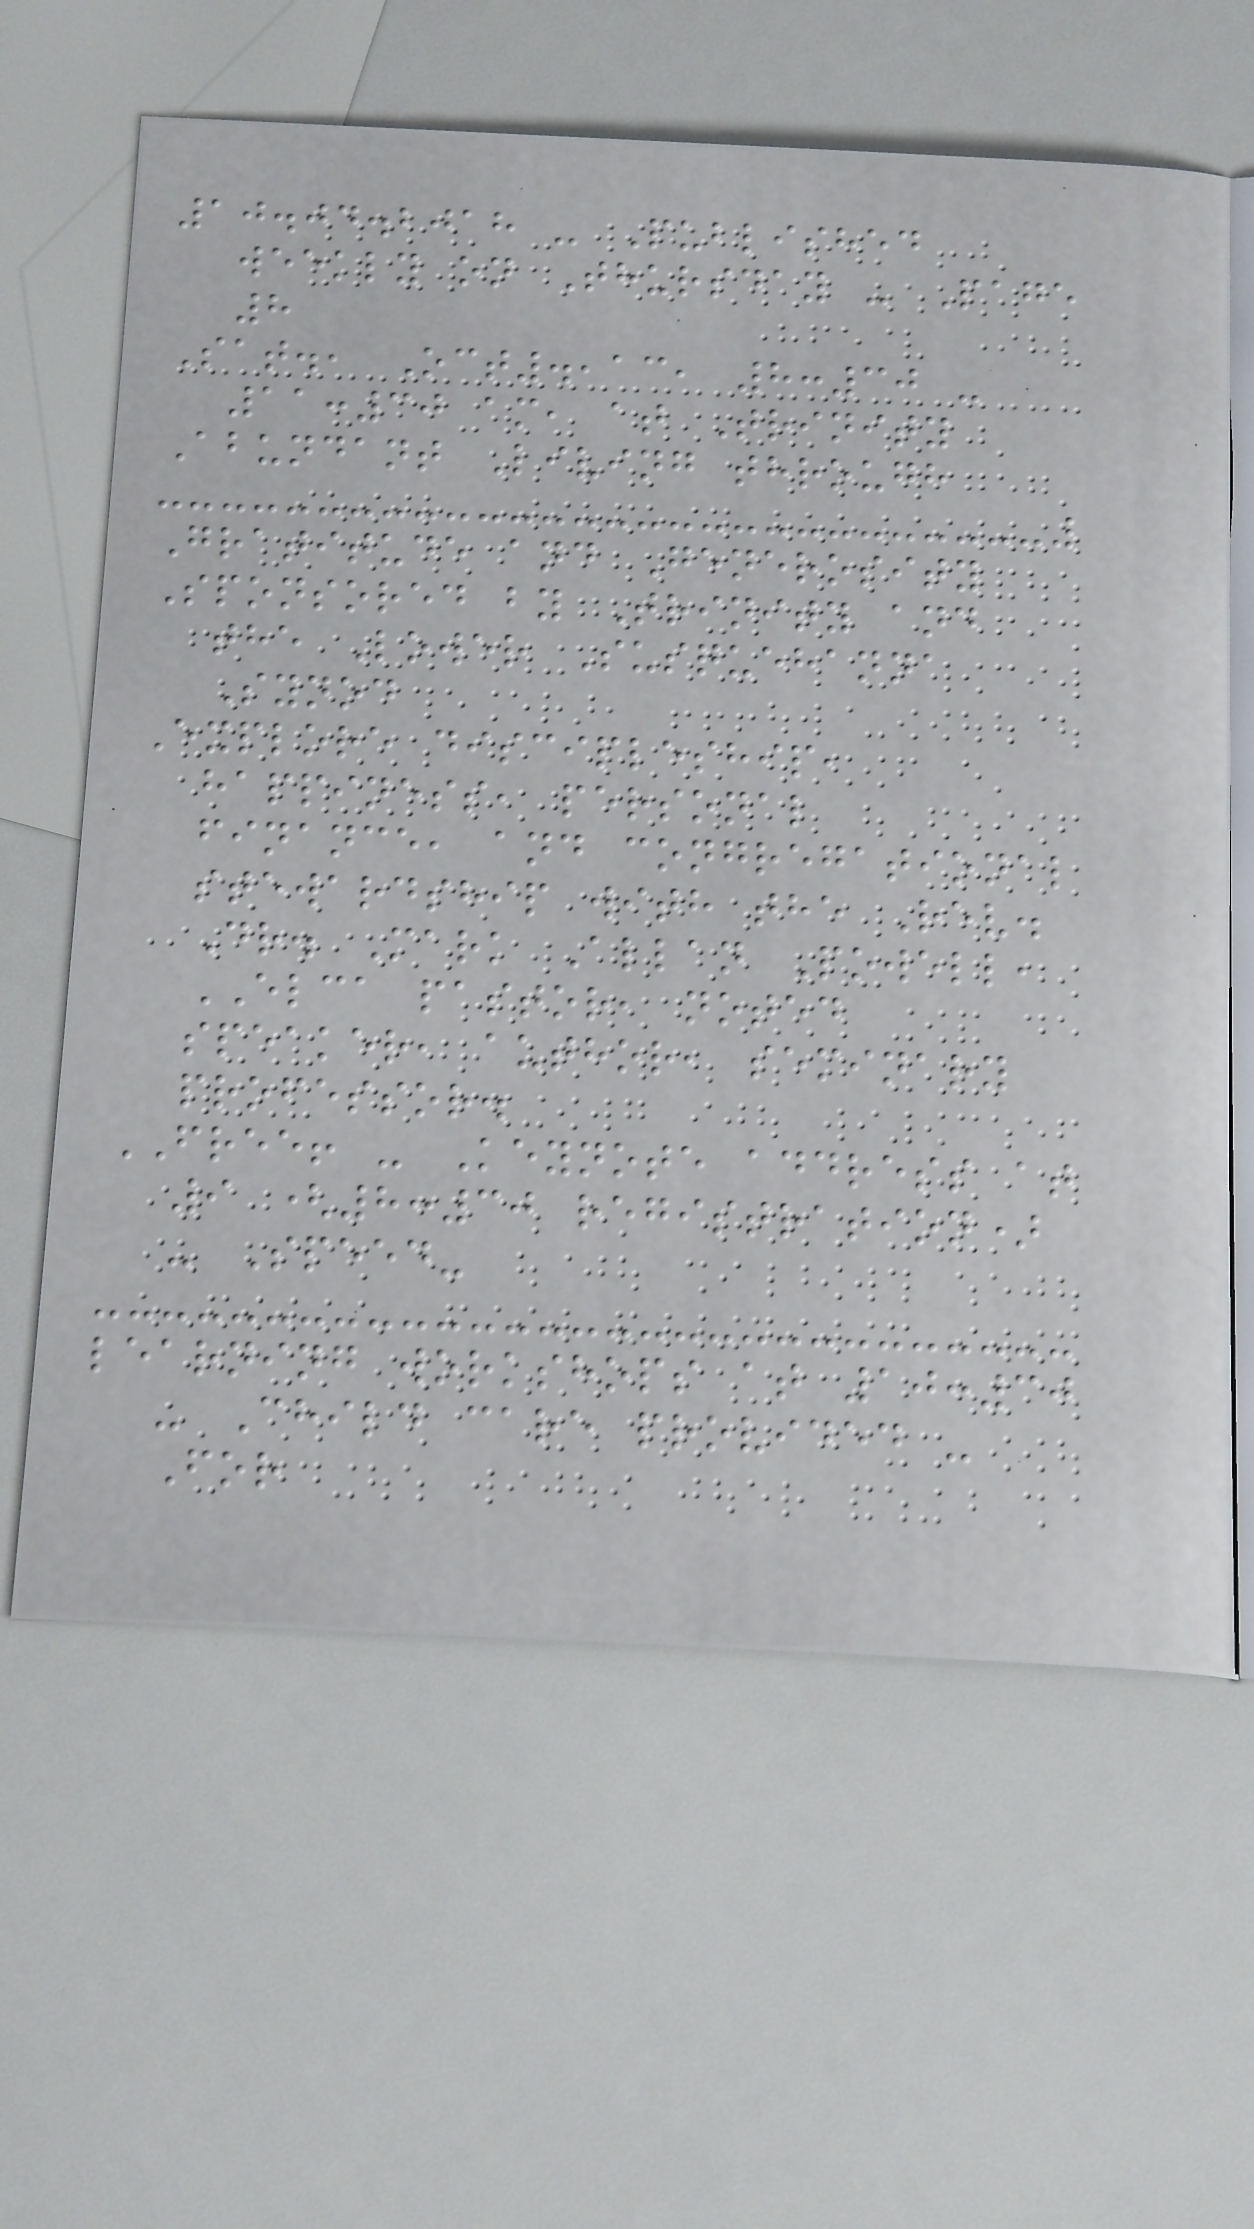10.04.2018 - Published
weekly on Thursday - Page
8
Sat., Oct.,13, 8:30 -
11:30 am, at Trinity
Abundant Living through
Gratitude and Generosity
Sponsored by Trinity and
the Lower Susquehanna
Synod
Explore discipleship,
happiness, personal
finance, and congregational
stewardship with the Rev.
Dr. Mark Allan Powell,
ELCA pastor, noted
speaker, author, seminary
professor.
FREE! - Keynote address at
9 (8:30 registration)
- Speed-
learning workshops at 10:30
- Child care provided -
For
